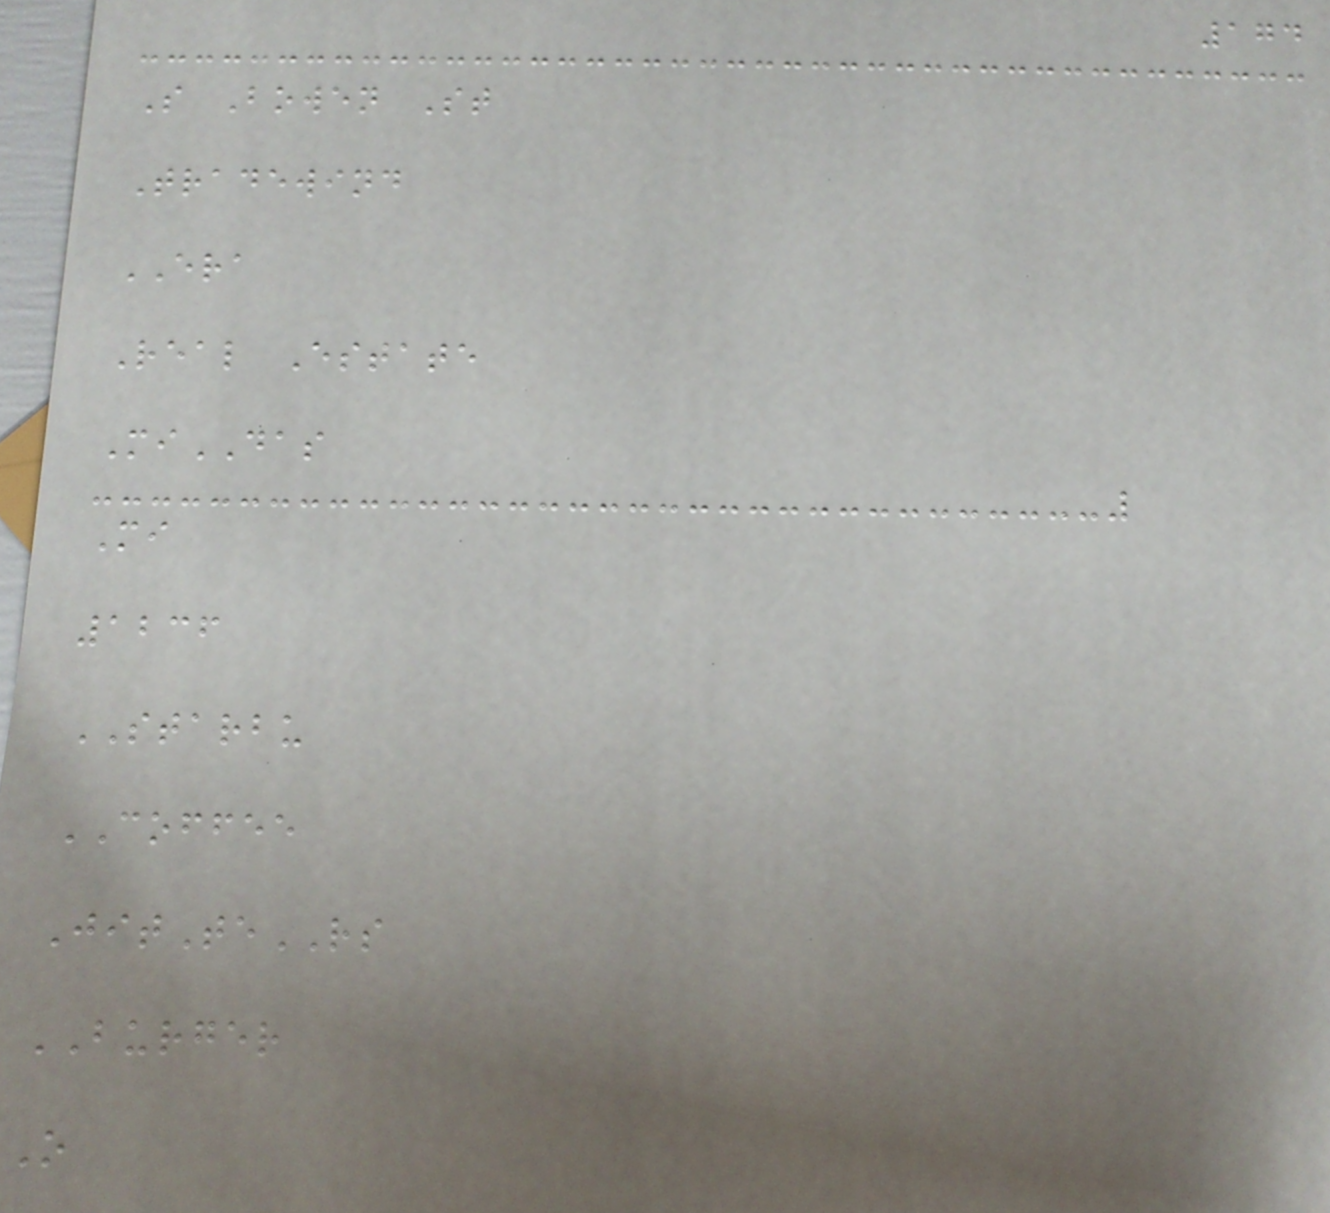174
S Bowen St
Tradewind
ERA
Real Estate
MiDAS
Mi
1236
STARBU
COFFEE
JitTeRS
BURGER
O
